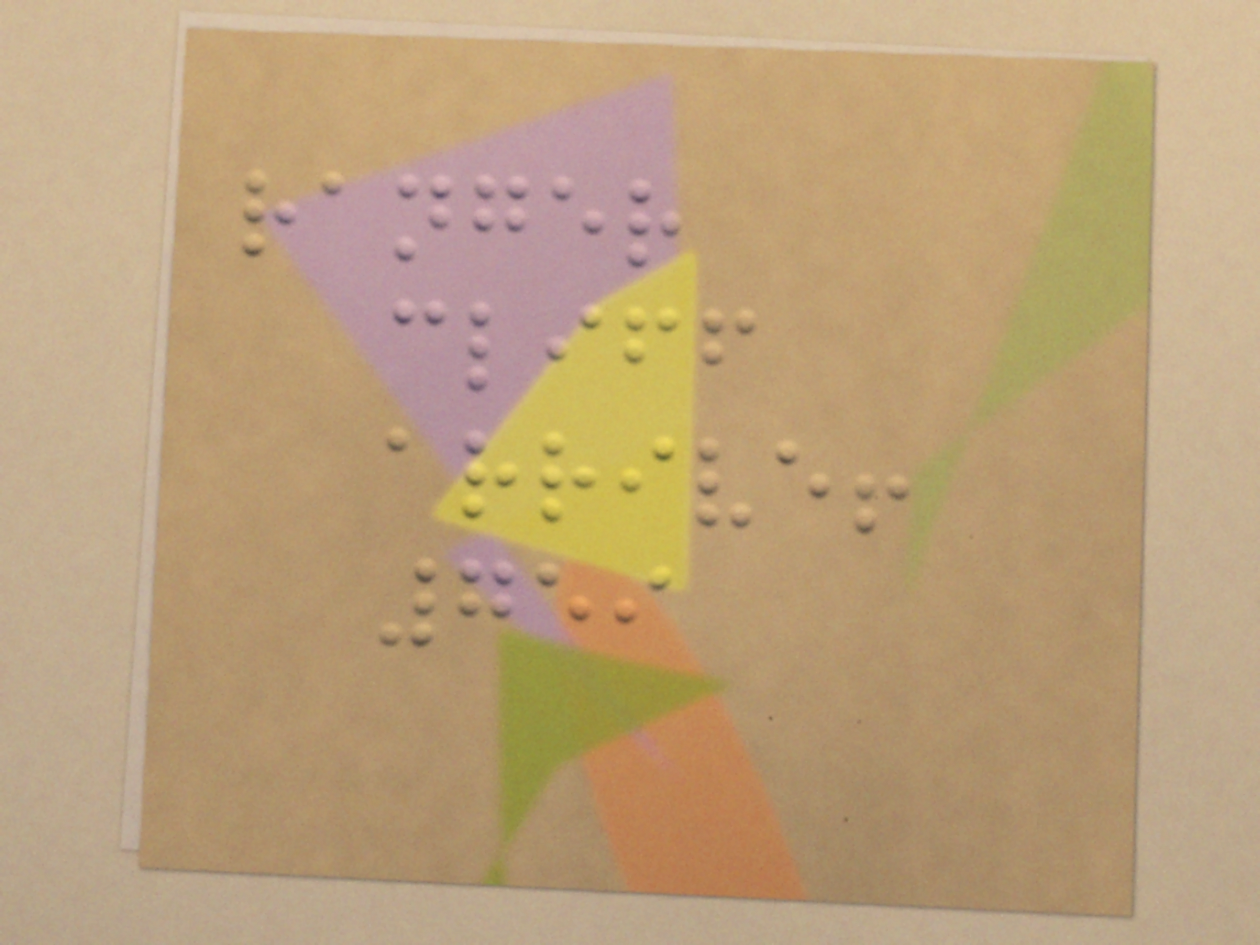ranger
cliff
arrive!
759
